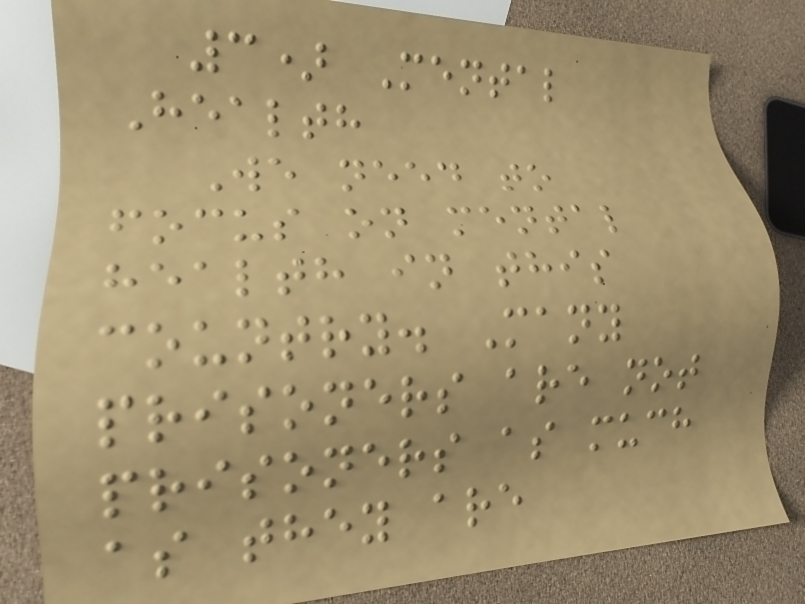3) Mental
Health
We need to
focus on mental
health in this
country. Many
prisoners are not
prisoners as much
as they are
